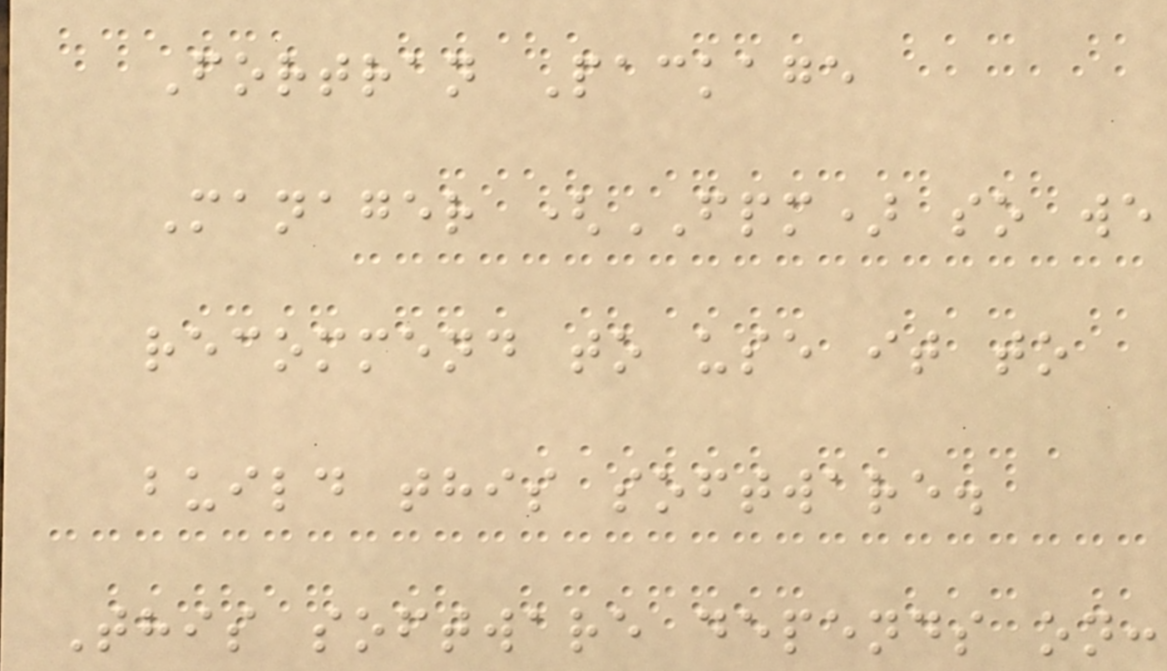Fortran Package
Manager (FPM) so we
recommend to use it to
build this software.
This software depends on:
